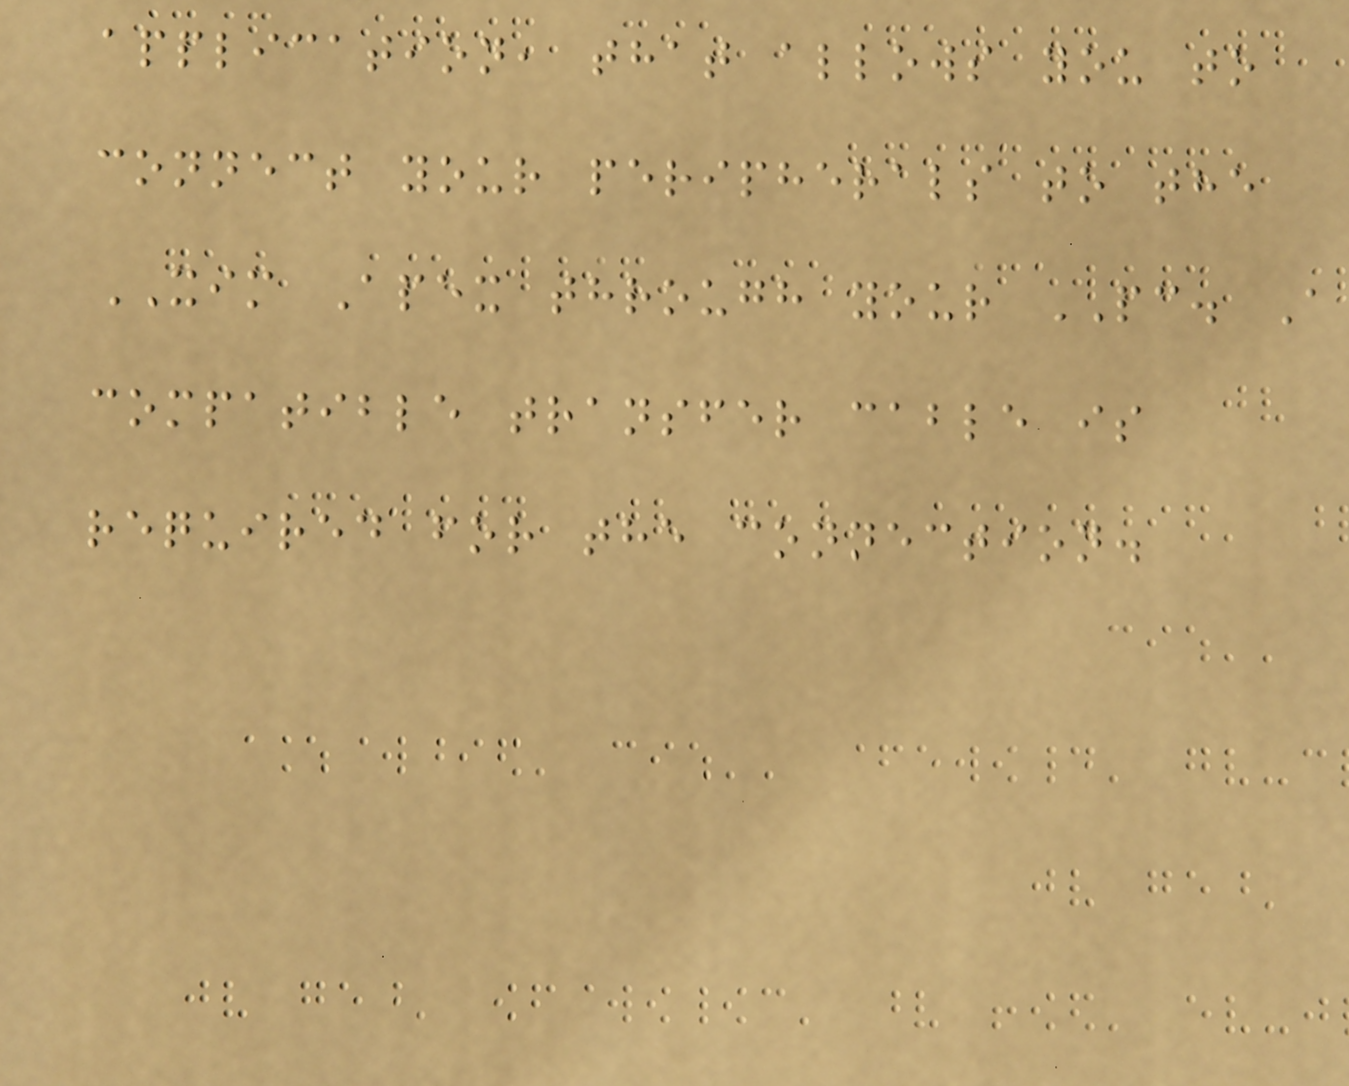application, that allows you to
connect your peripherals to the
XIM Apex through your PC. A
compatible transfer cable is
required for the connection.
